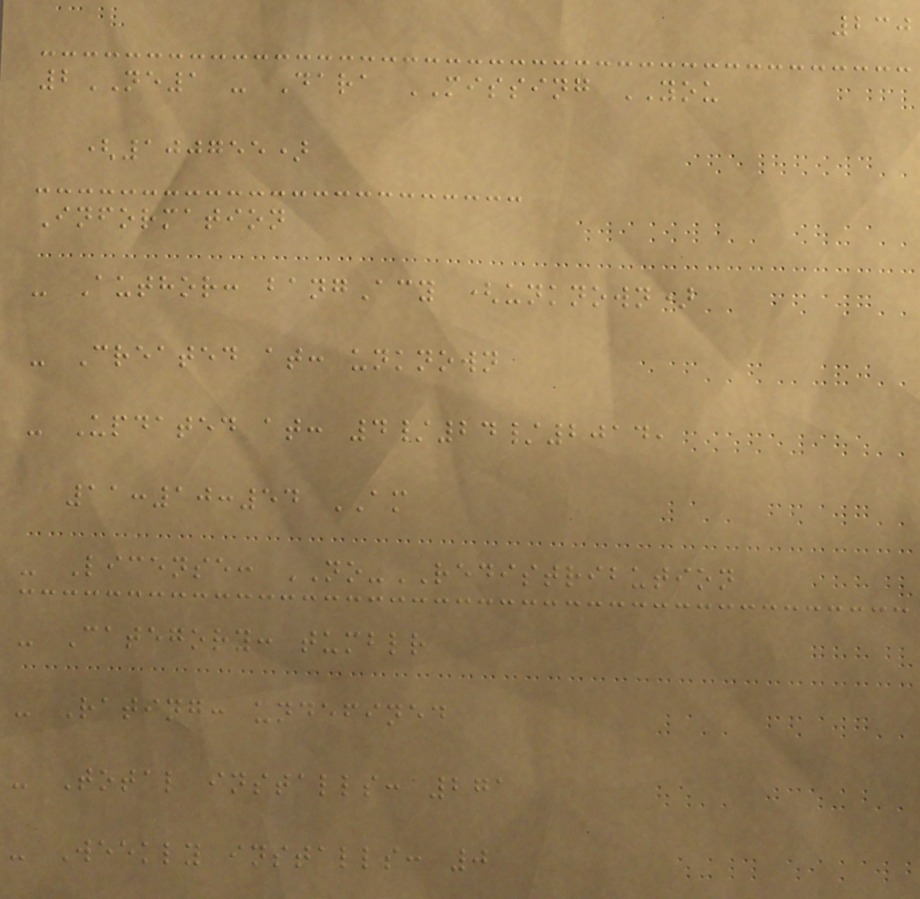230
2NE1 - Dara MISSING YOU
(100755)
Information
- Author: bangAcy (unknown)
- Created at: unknown
- Updated at: 4/24/2014,
11:10:54 AM
- License: NO-REDISTRIBUTION
- Category: tumblr
- Rating: undefined
- Total installs: 271
- Weekly installs: 0
